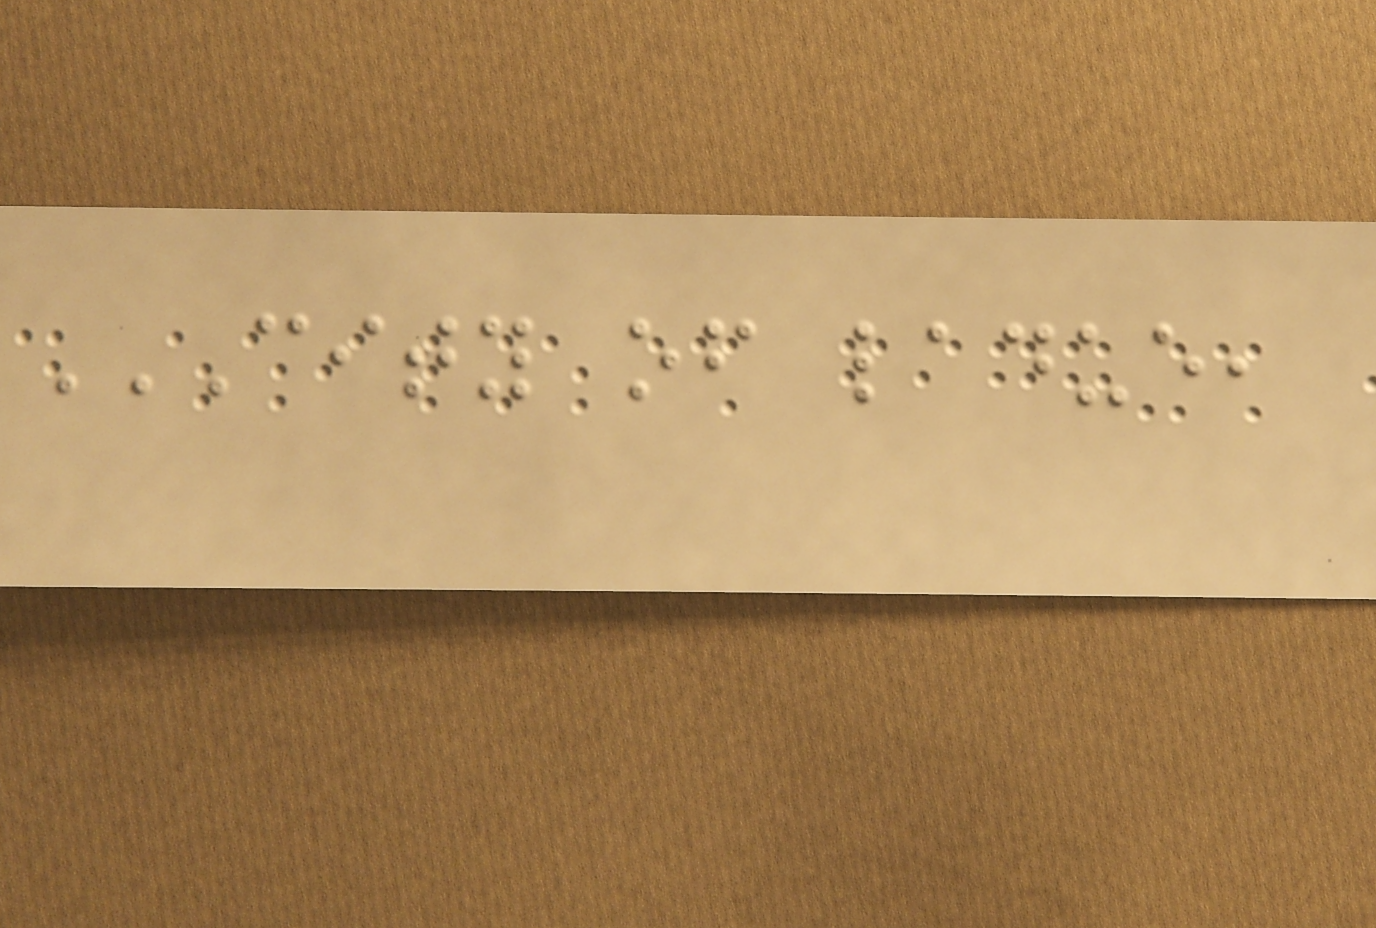CITY OF LADUE,
